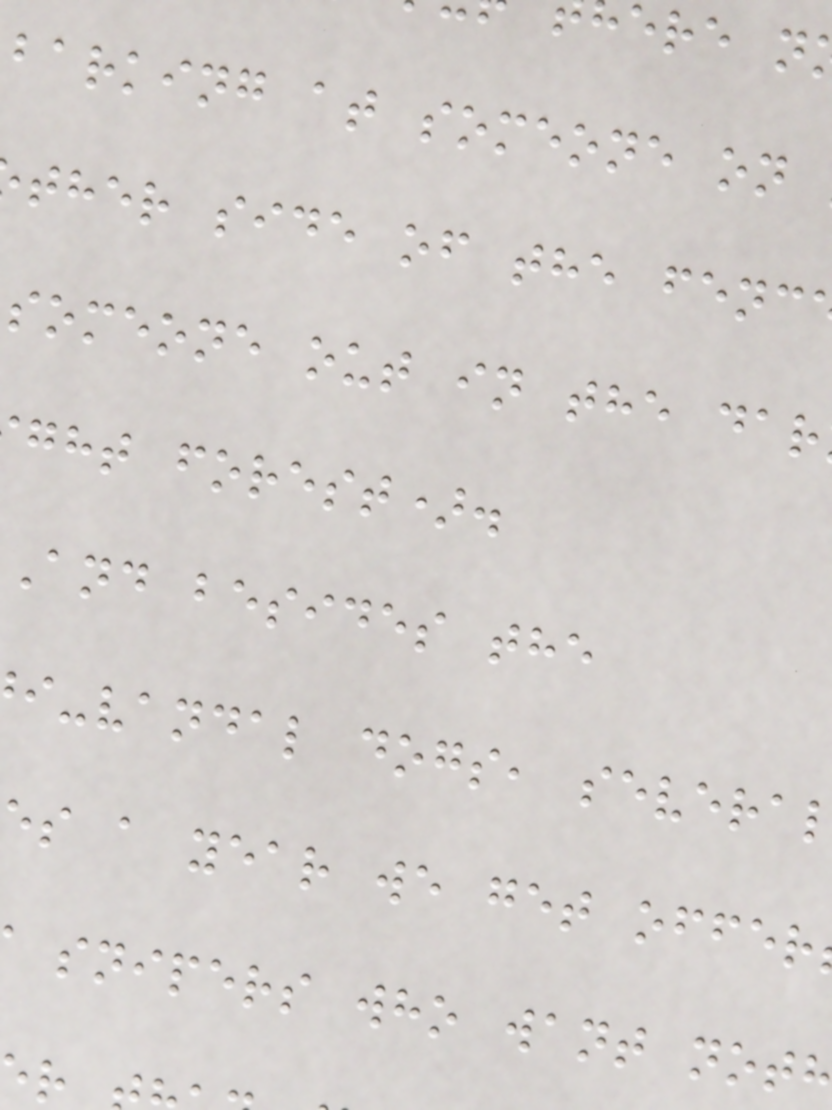barking at someone on
ther side of the fenc
someone out in the dar
ght forest).
And besides the
i-vandal dogs, severa
es a year we get offer
snipers who want not
